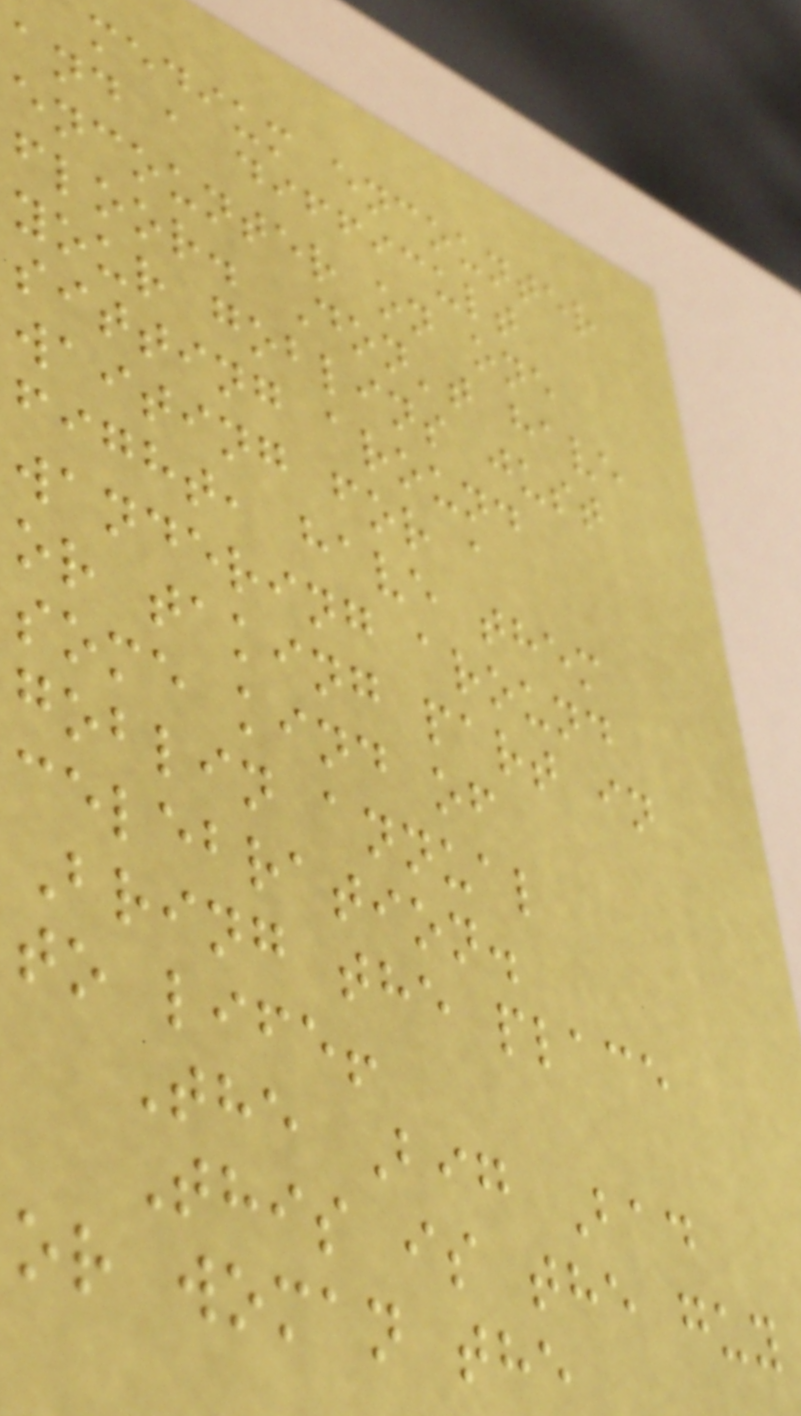medium encounter
and a difficult
encounter on one
floor. Don't have
your goblins just
sitting around
waiting for a
fight, have them
wandering around
or taking part in
some kind of
goblin annual
celebration.
Bring the place
to life!
The Big Bad
This is the guy
or woman the
